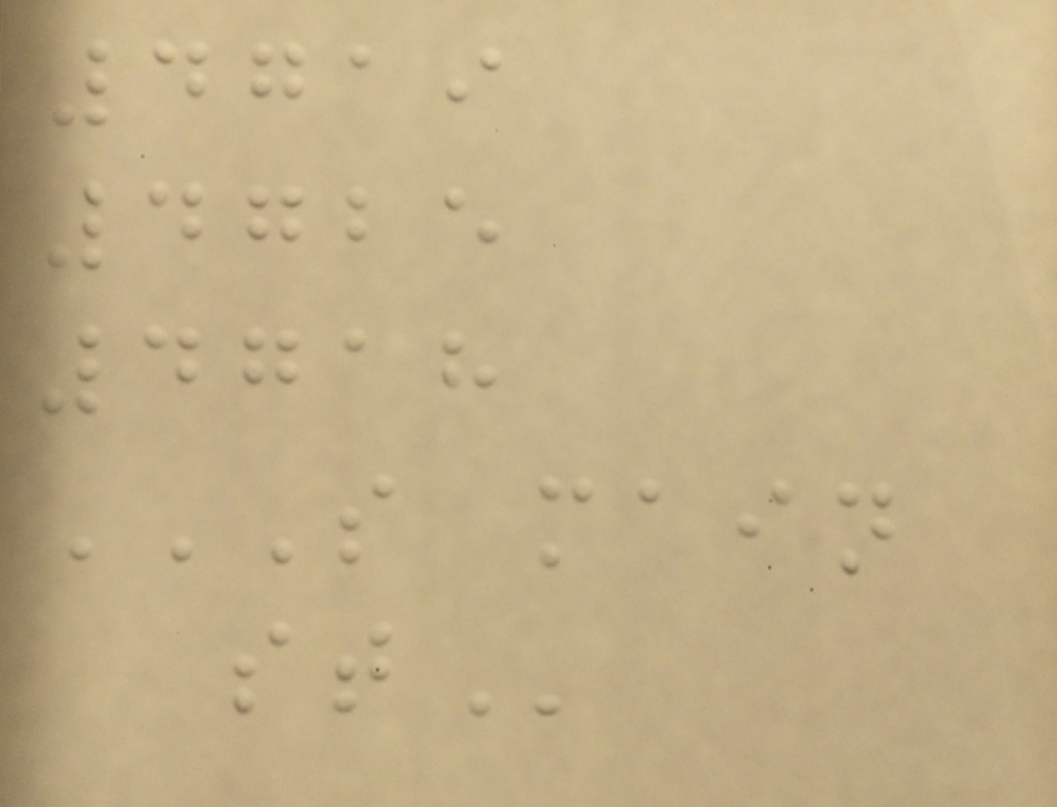4719
4725
4718
S MAIN
ST
